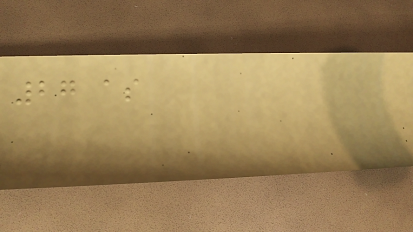27 as
